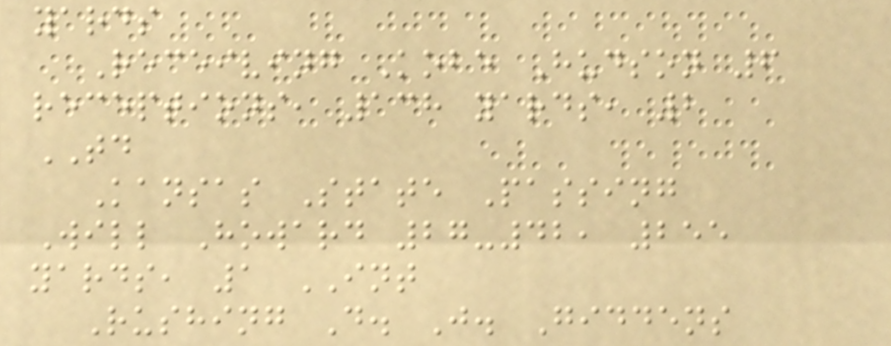yards
Receiving Kobe Hudson 6
receptions, 138 yards, 2
TD
Kansas State Passing
Will Howard 27-42, 255
yards, 1 INT
Rushing D. J. Giddens
